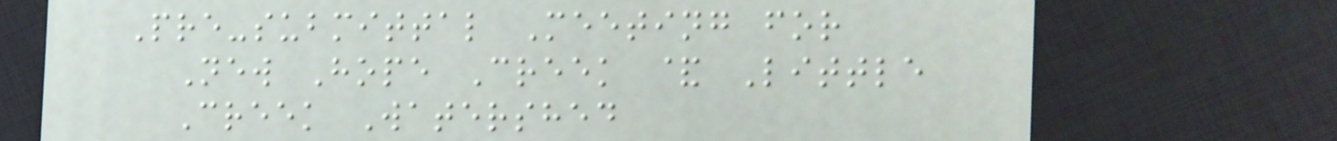Pre-submittal Meeting for
New Hope Creek & Little
Creek Watershed
